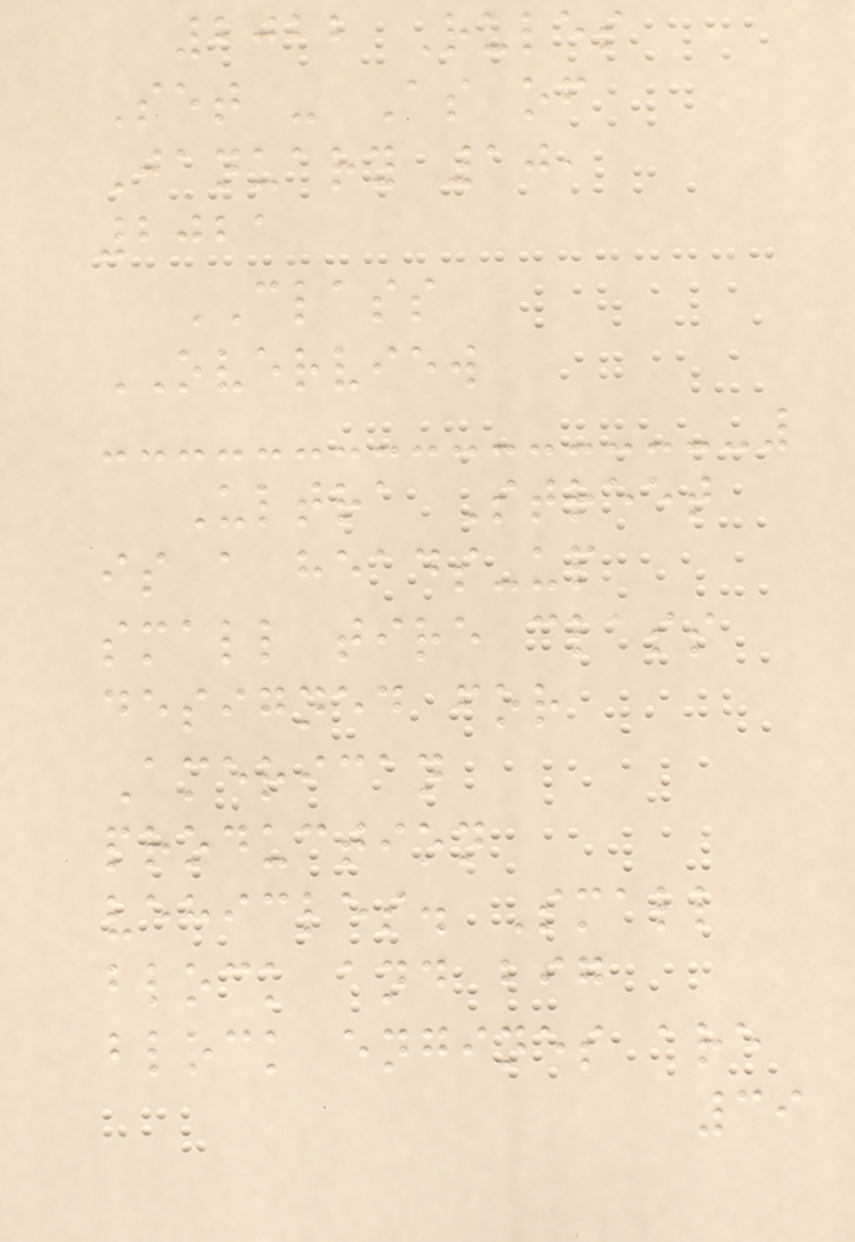2022 Rules
Set - As of
January 10,
2021
CLASS
OVERVIEW
Ultra Street
is a heads-up
small tire class
designed for
American
production
vehicles. Small
block and big
block engines are
39
